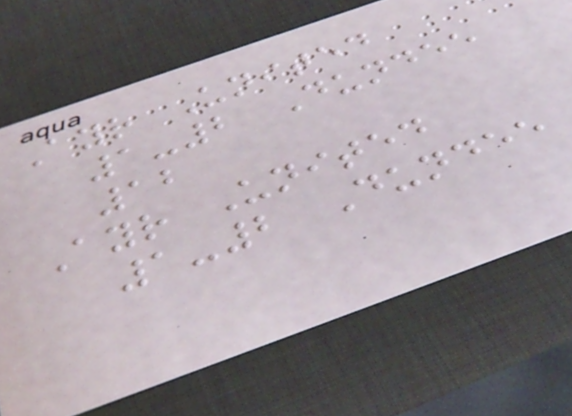Ayr United
1-2 Dundee
12
Ayr United
1-2 Dundee
